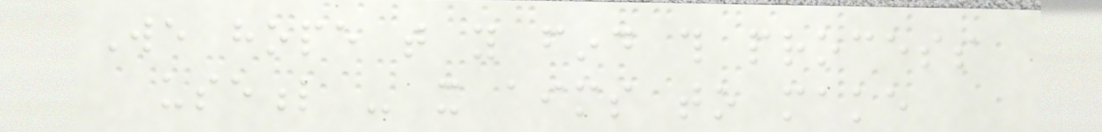We hope that you find this process
useful - it aims to make
